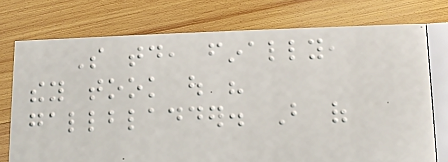So today, finally,
they took out his
gallbladder. But of
